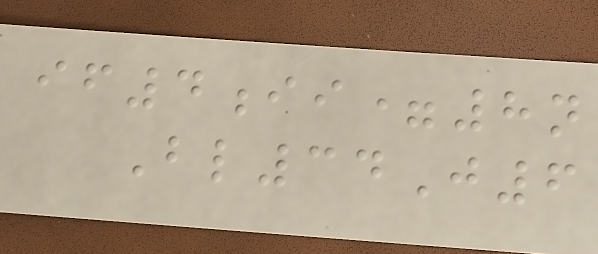if4ii=8n
Bl34J6
